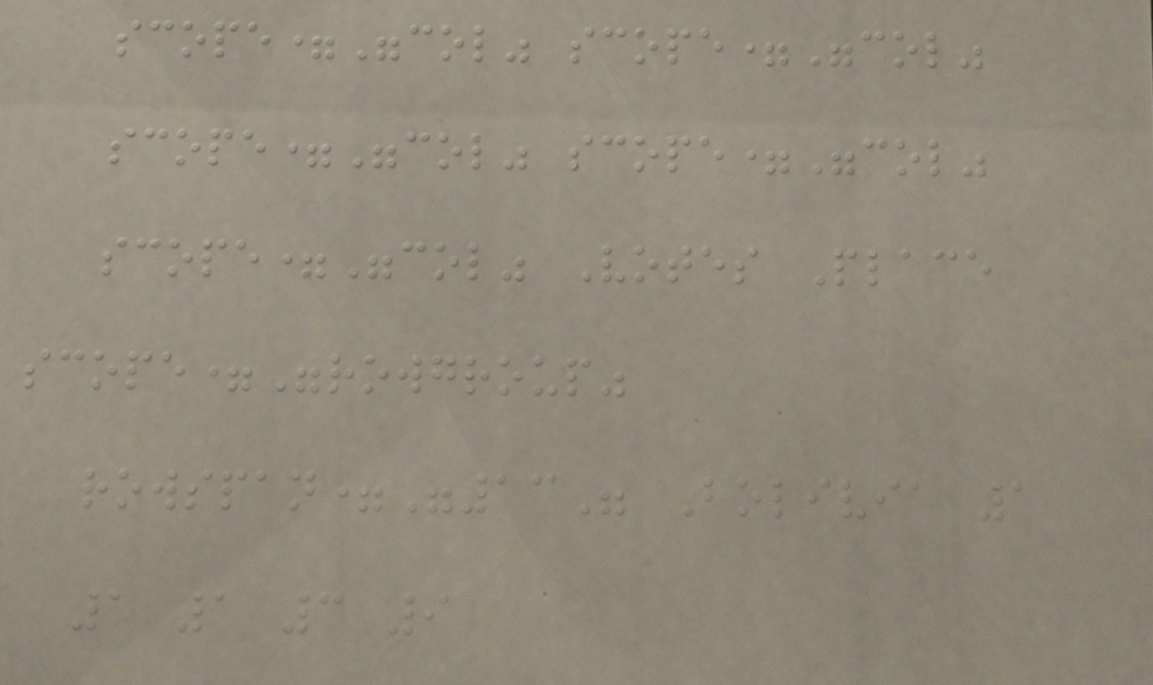scope="col" scope="col"
scope="col" scope="col"
scope="col" Votes Place
scope="rowgroup"
rowspan="13" Bolivia 1
1 1 3 9
